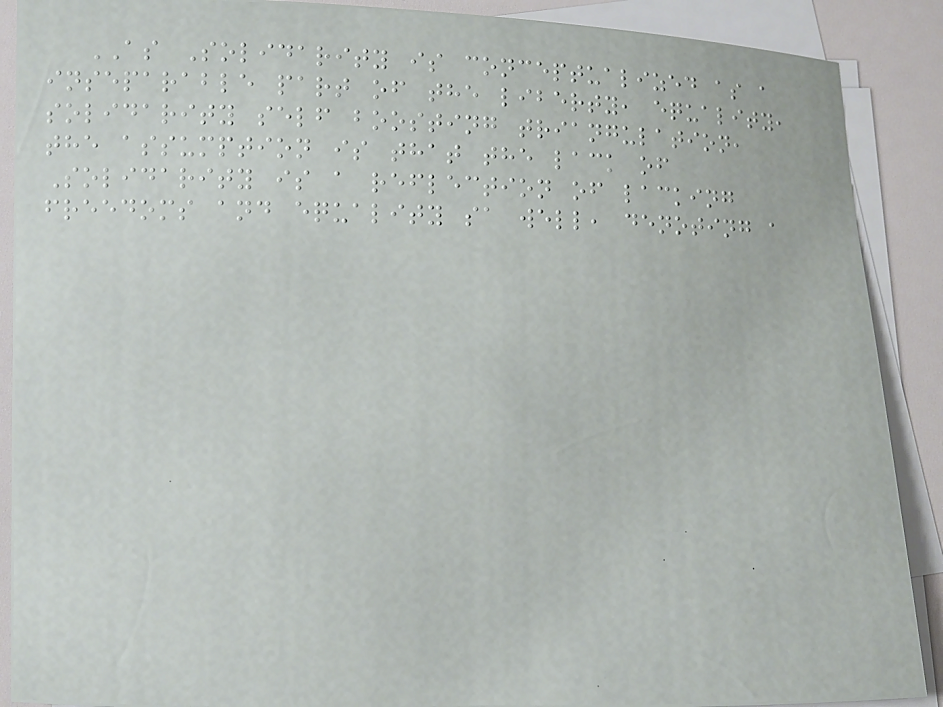AS Solidarity is conceptualized as a
inseparable part of the liberty, equality,
solidarity self boosting triangulation,
the assumption is that the lack of
Solidarity is a reflection of lacking
freedoms and equality sa well, denoting a
